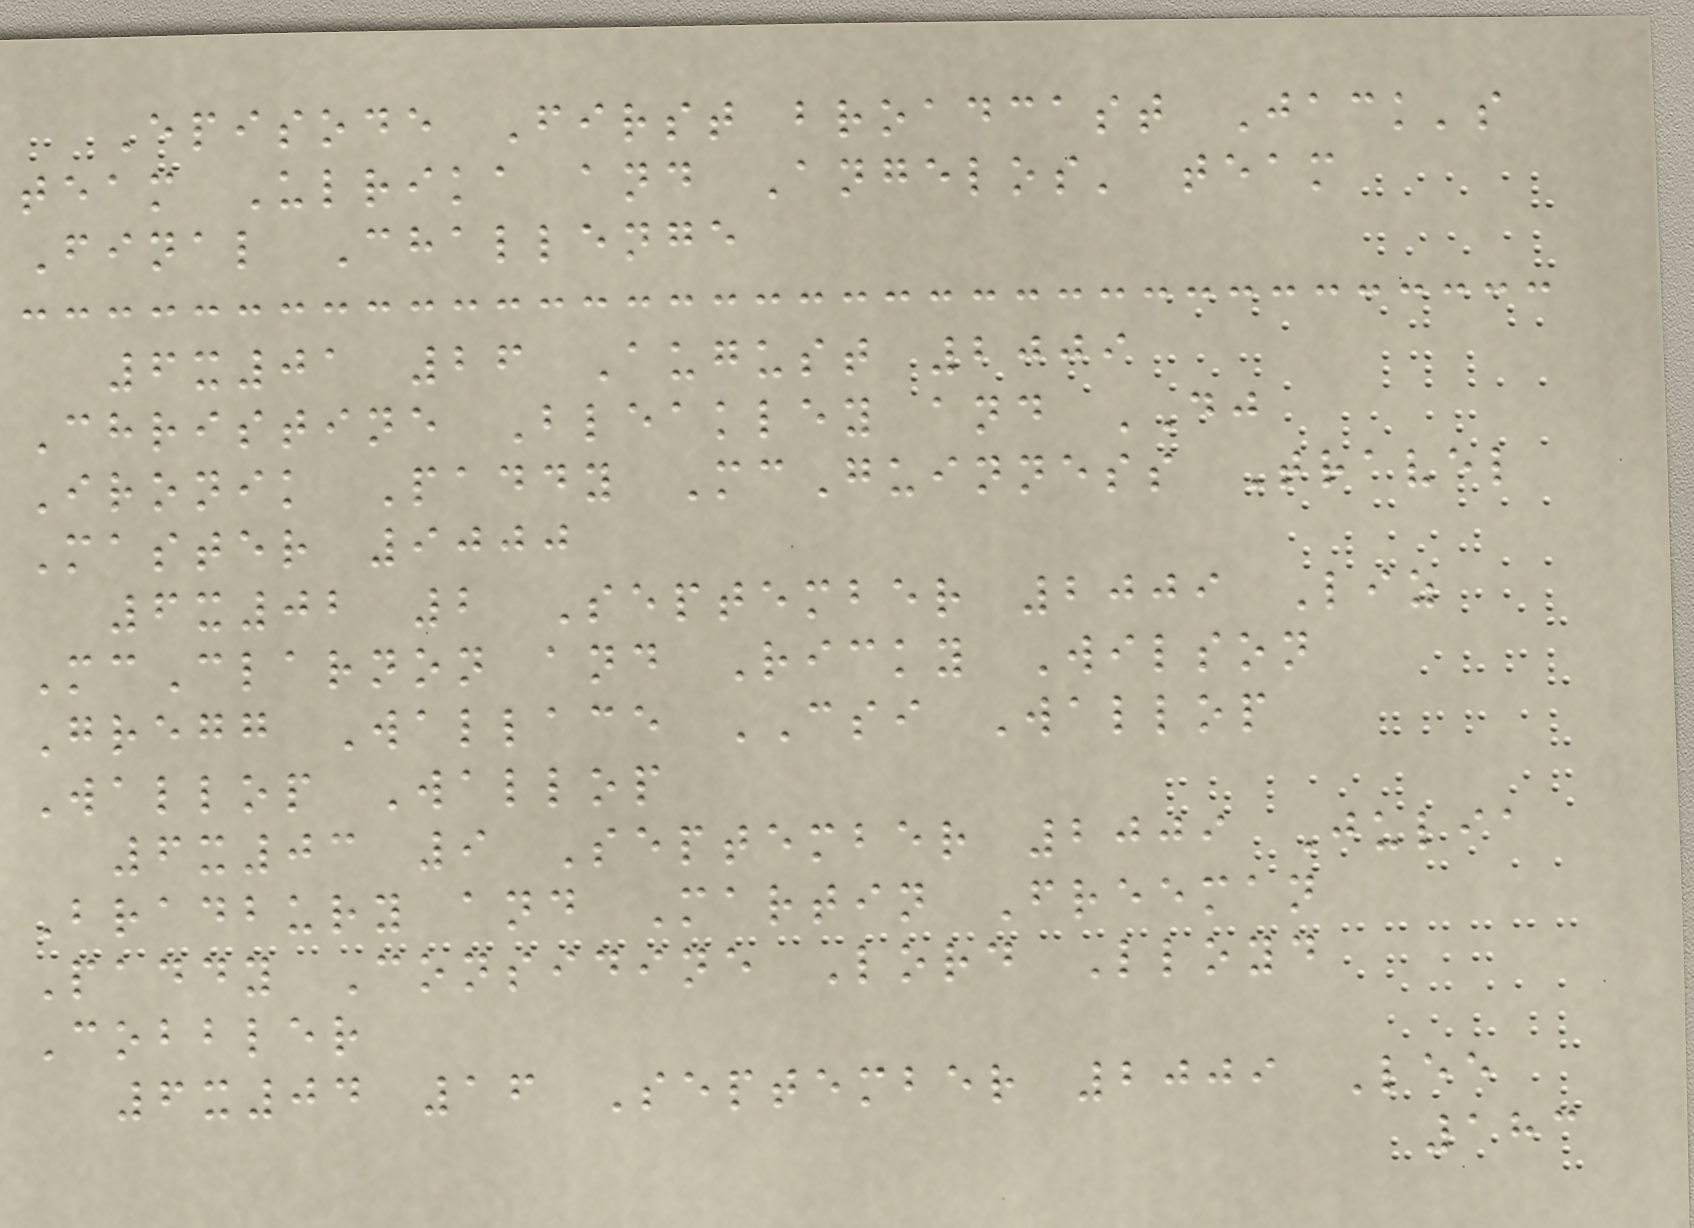Episode First broadcast Jack's
team Ulrika and Angelos' team
Final Challenge
6x01 26 August 2009
Christine Bleakley and DJ
Ironik Paddy McGuinness Travel
Master 9000
6x02 2 September 2009 Liz
McClarnon and Ricky Wilson
Gregg Wallace CSI Wallop
Wallop Wallop
6x03 9 September 2009 Julia
Bradbury and Martin Freeman
Paddy Considine Lord Lloyd
Cobbler
6x04 16 September 2009 Lee
183
